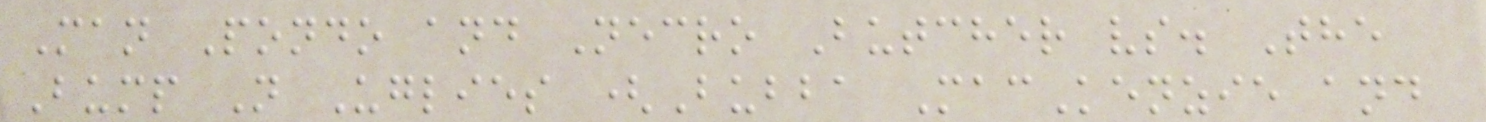Man Pondo and Necro Butcher vs. The
Bump N Uglies (Bubba MacKenzie and
